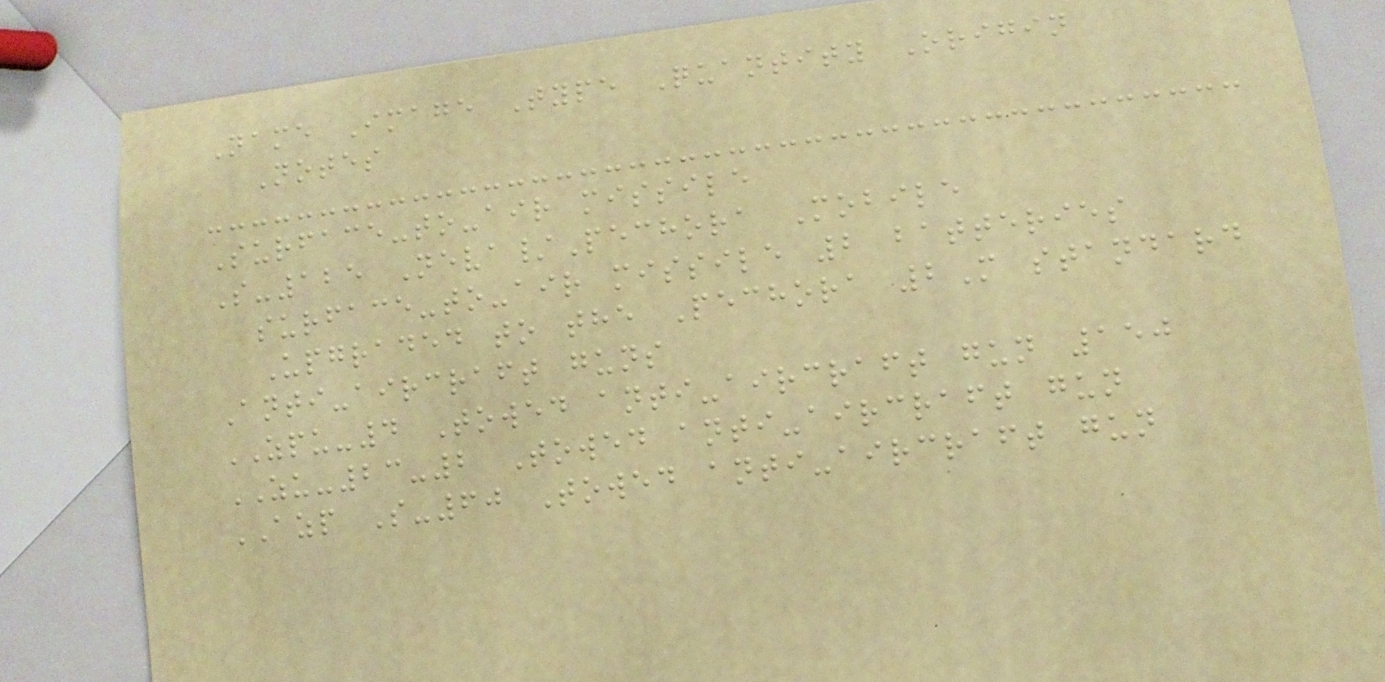Name Image Type Quantity Origin
Notes
Surface-to-air missile
S-125 Neva/Pechora Mobile
surface-to-air missile 2 batteries
Upgraded to the Pechora 2M standard
Anti-aircraft guns
ZPU-4 Towed anti-aircraft gun 150
ZU-23-2 Towed anti-aircraft gun
AZP S-60 Towed anti-aircraft gun
